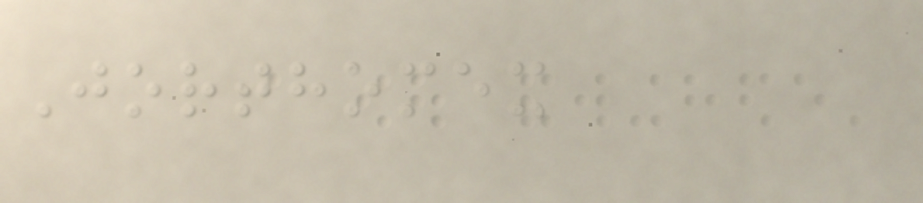Jorthomex
